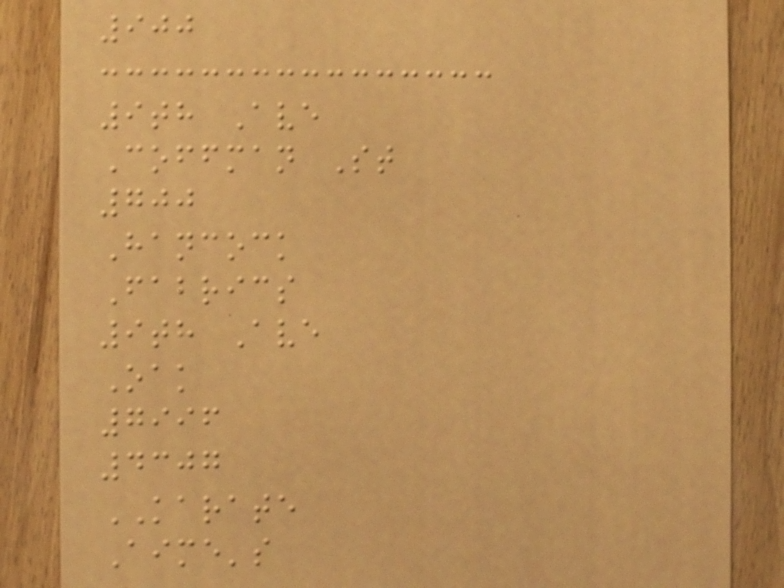900
9th Ave
Coffman St
700
Hancock
Fabrics
9th Ave
Oak
7996
4307
KARATE
Aime's
